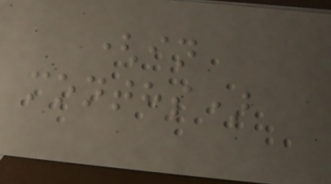(in
months)
